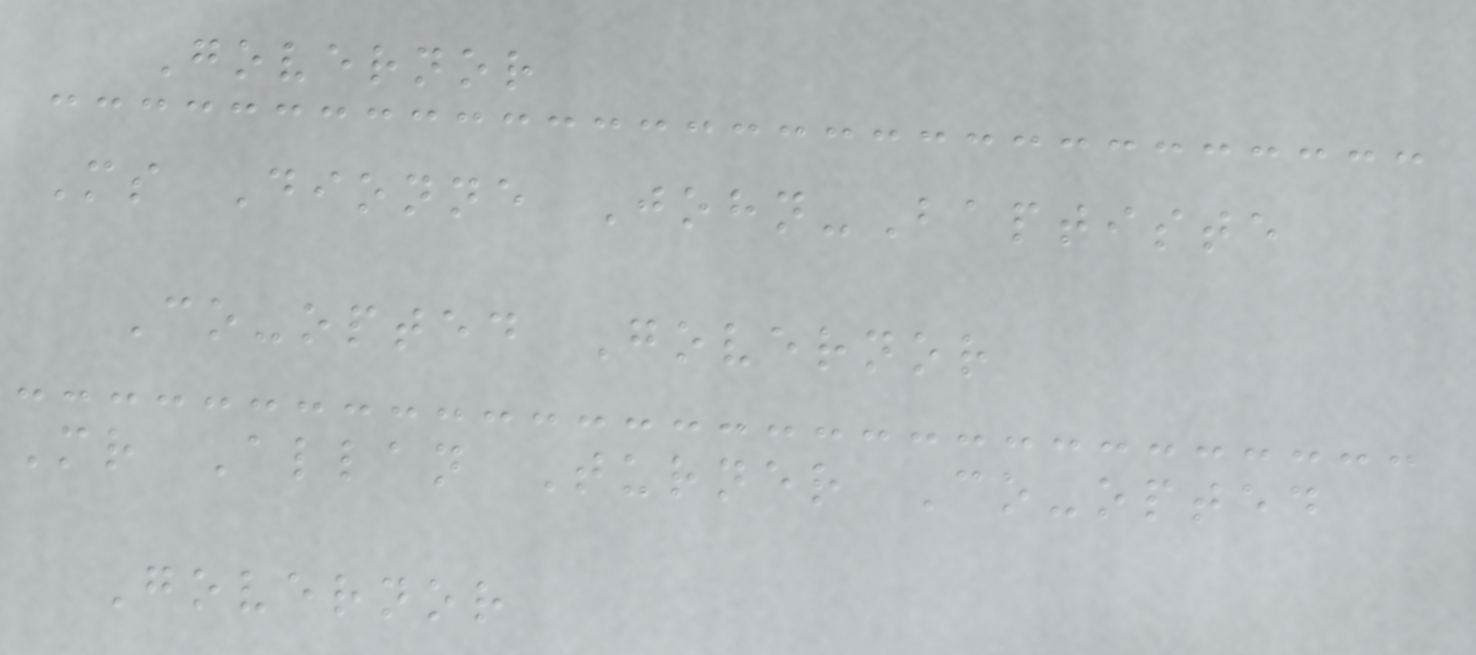Governor
Ms Dionne John-Baptiste
Co-opted Governor
Mr Allan Turner Co-opted
Governor
